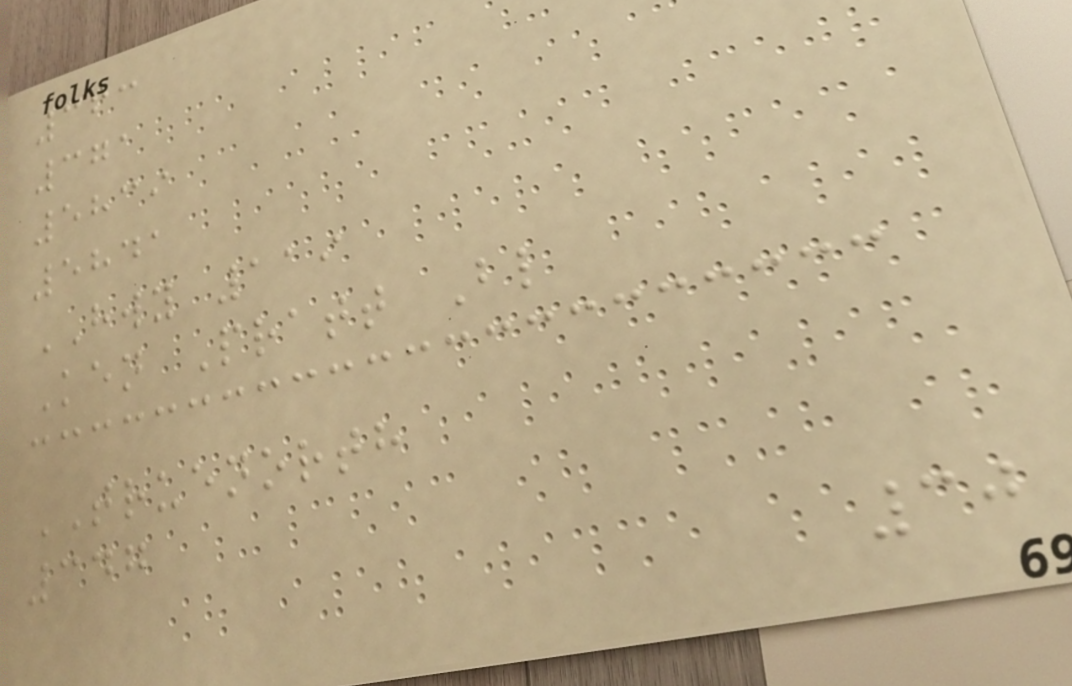363
371
5839
5841
HWY 119
Ken Pratt Bl
TRUENORTH
347
30
